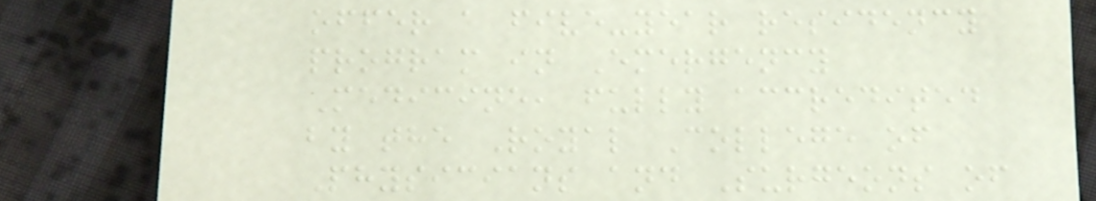offer a five-year residency
program in Emergency
Medicine, fully accredited
by the Royal College of
Physicians and Surgeons of
